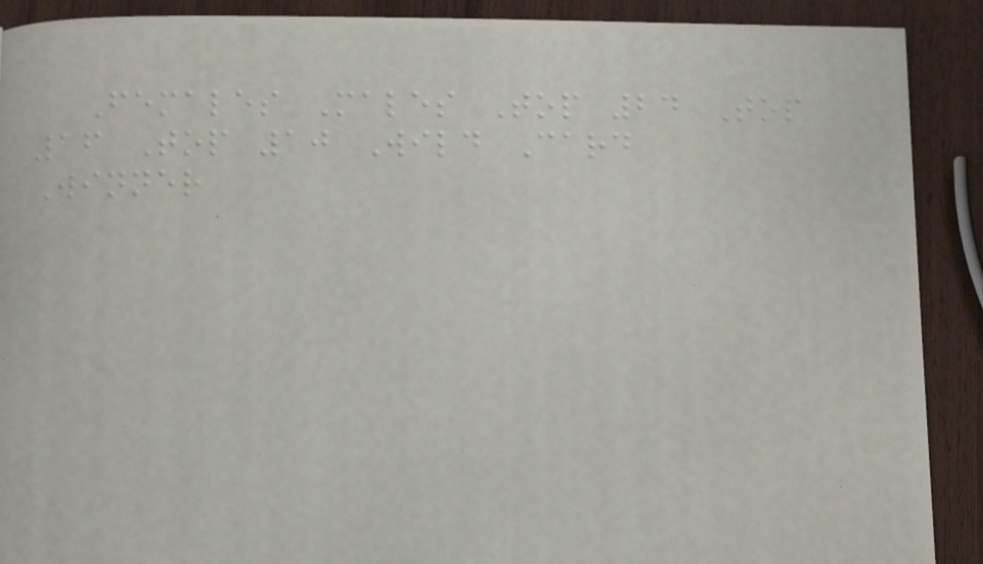Females Males Top 24 Top
16 Top 10 Wild Card
Winner
